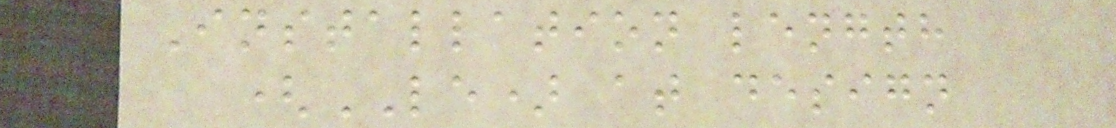Installation length
(LE) at design
